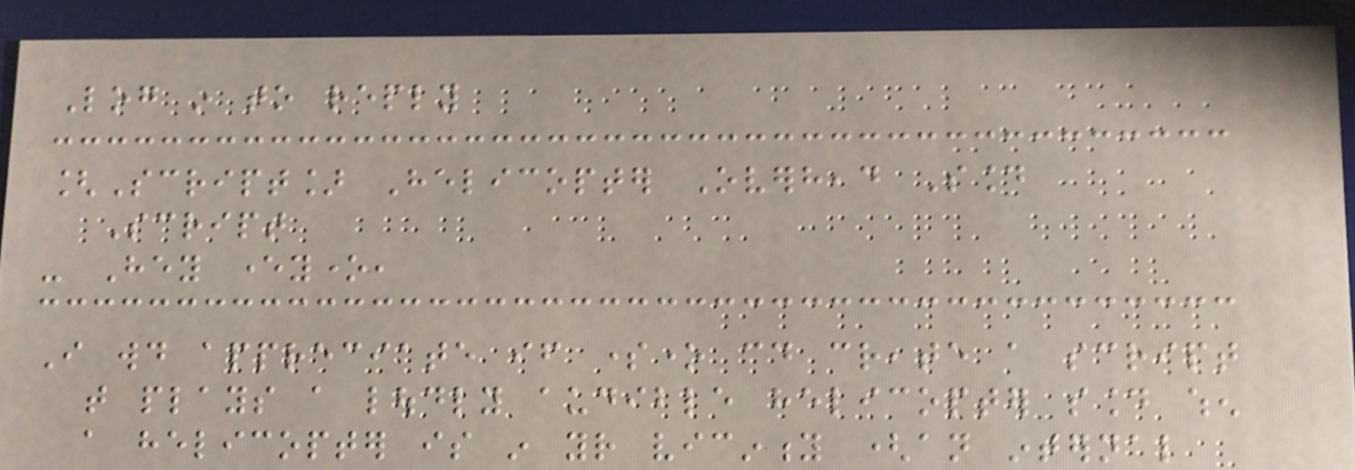Log in to reply
[Script] Helicopter Overhead Sound
Script
- Hey everyone,
I would appreciate if someone could create a script
that plays a loudly audible helicopter sound when
a helicopter is in your vicinity (an internal
